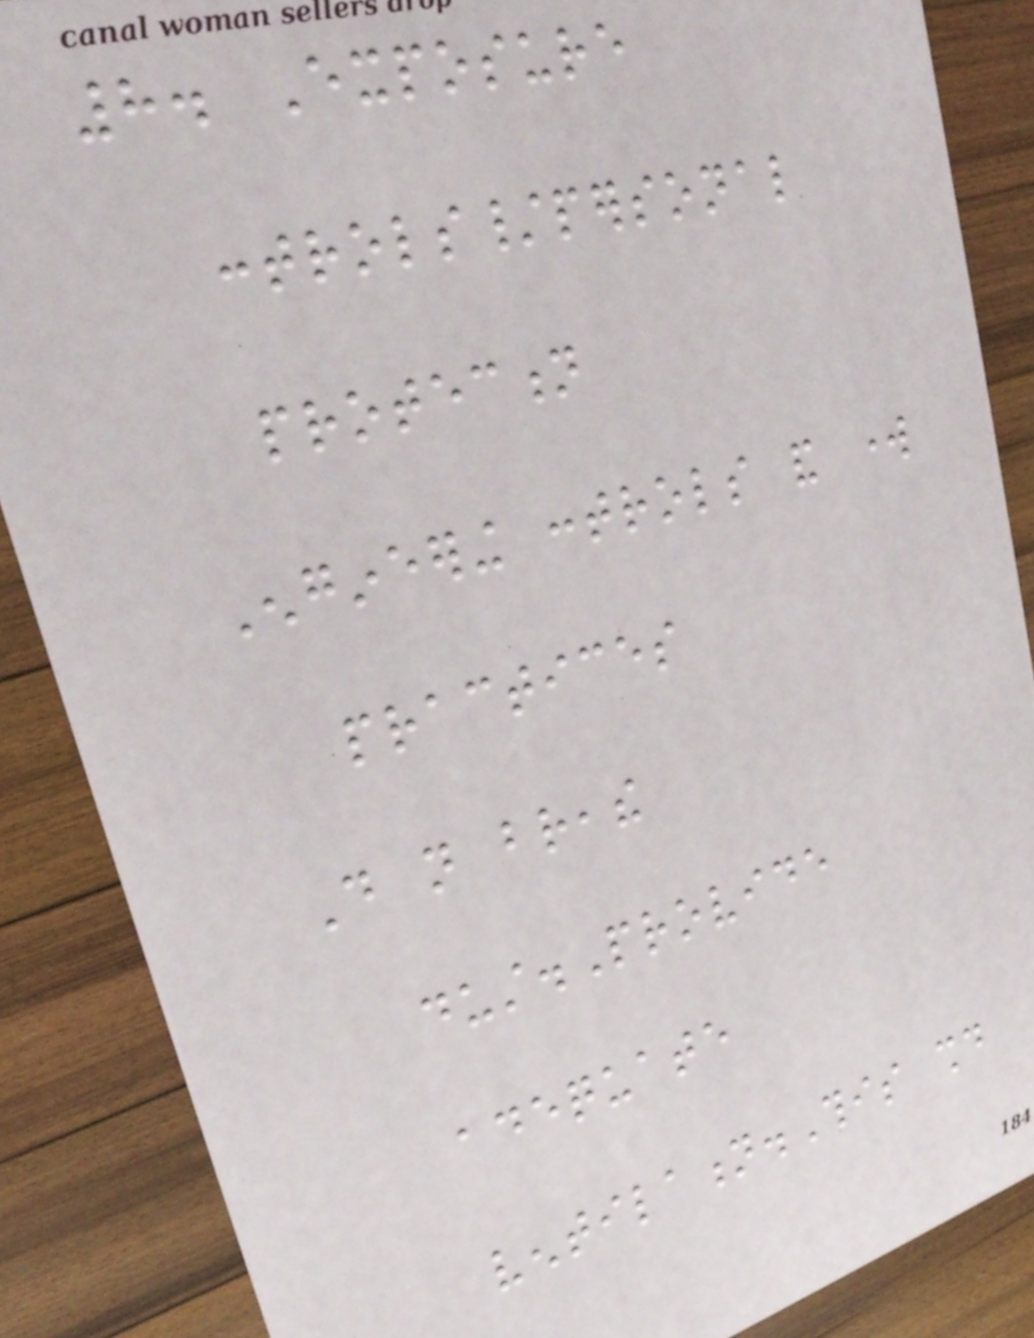8. Exposure
controls/personal
protection
Engineering controls and work
practices
Do not breathe
dust.Provide
adequate
ventilation.This should
